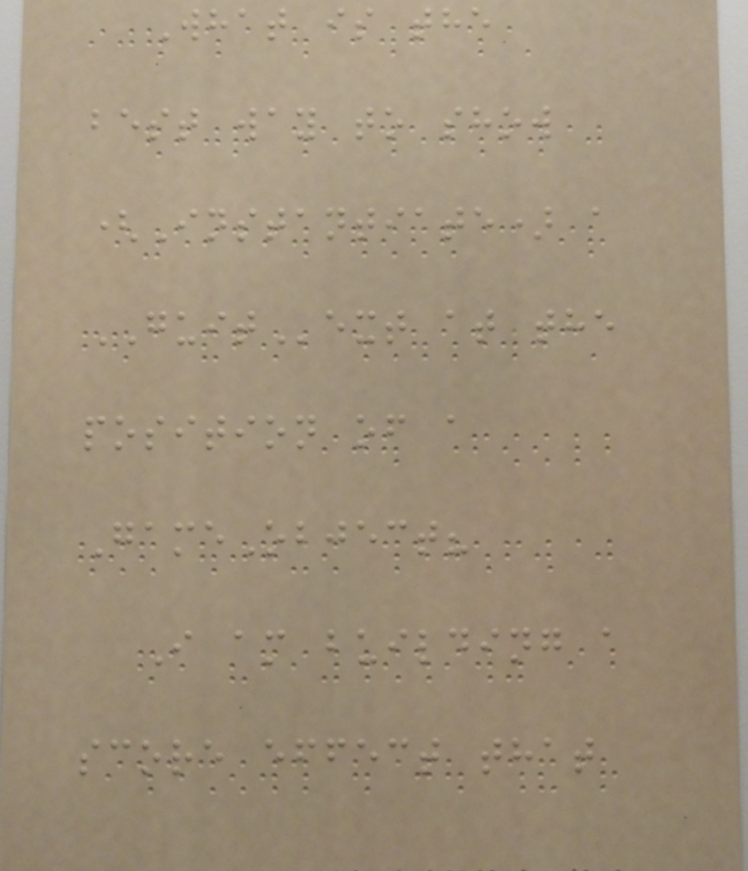What is the
best way to show
(Instantiate) a
GUIText at the
position of a
GameObject?
I am building a
score effect that
